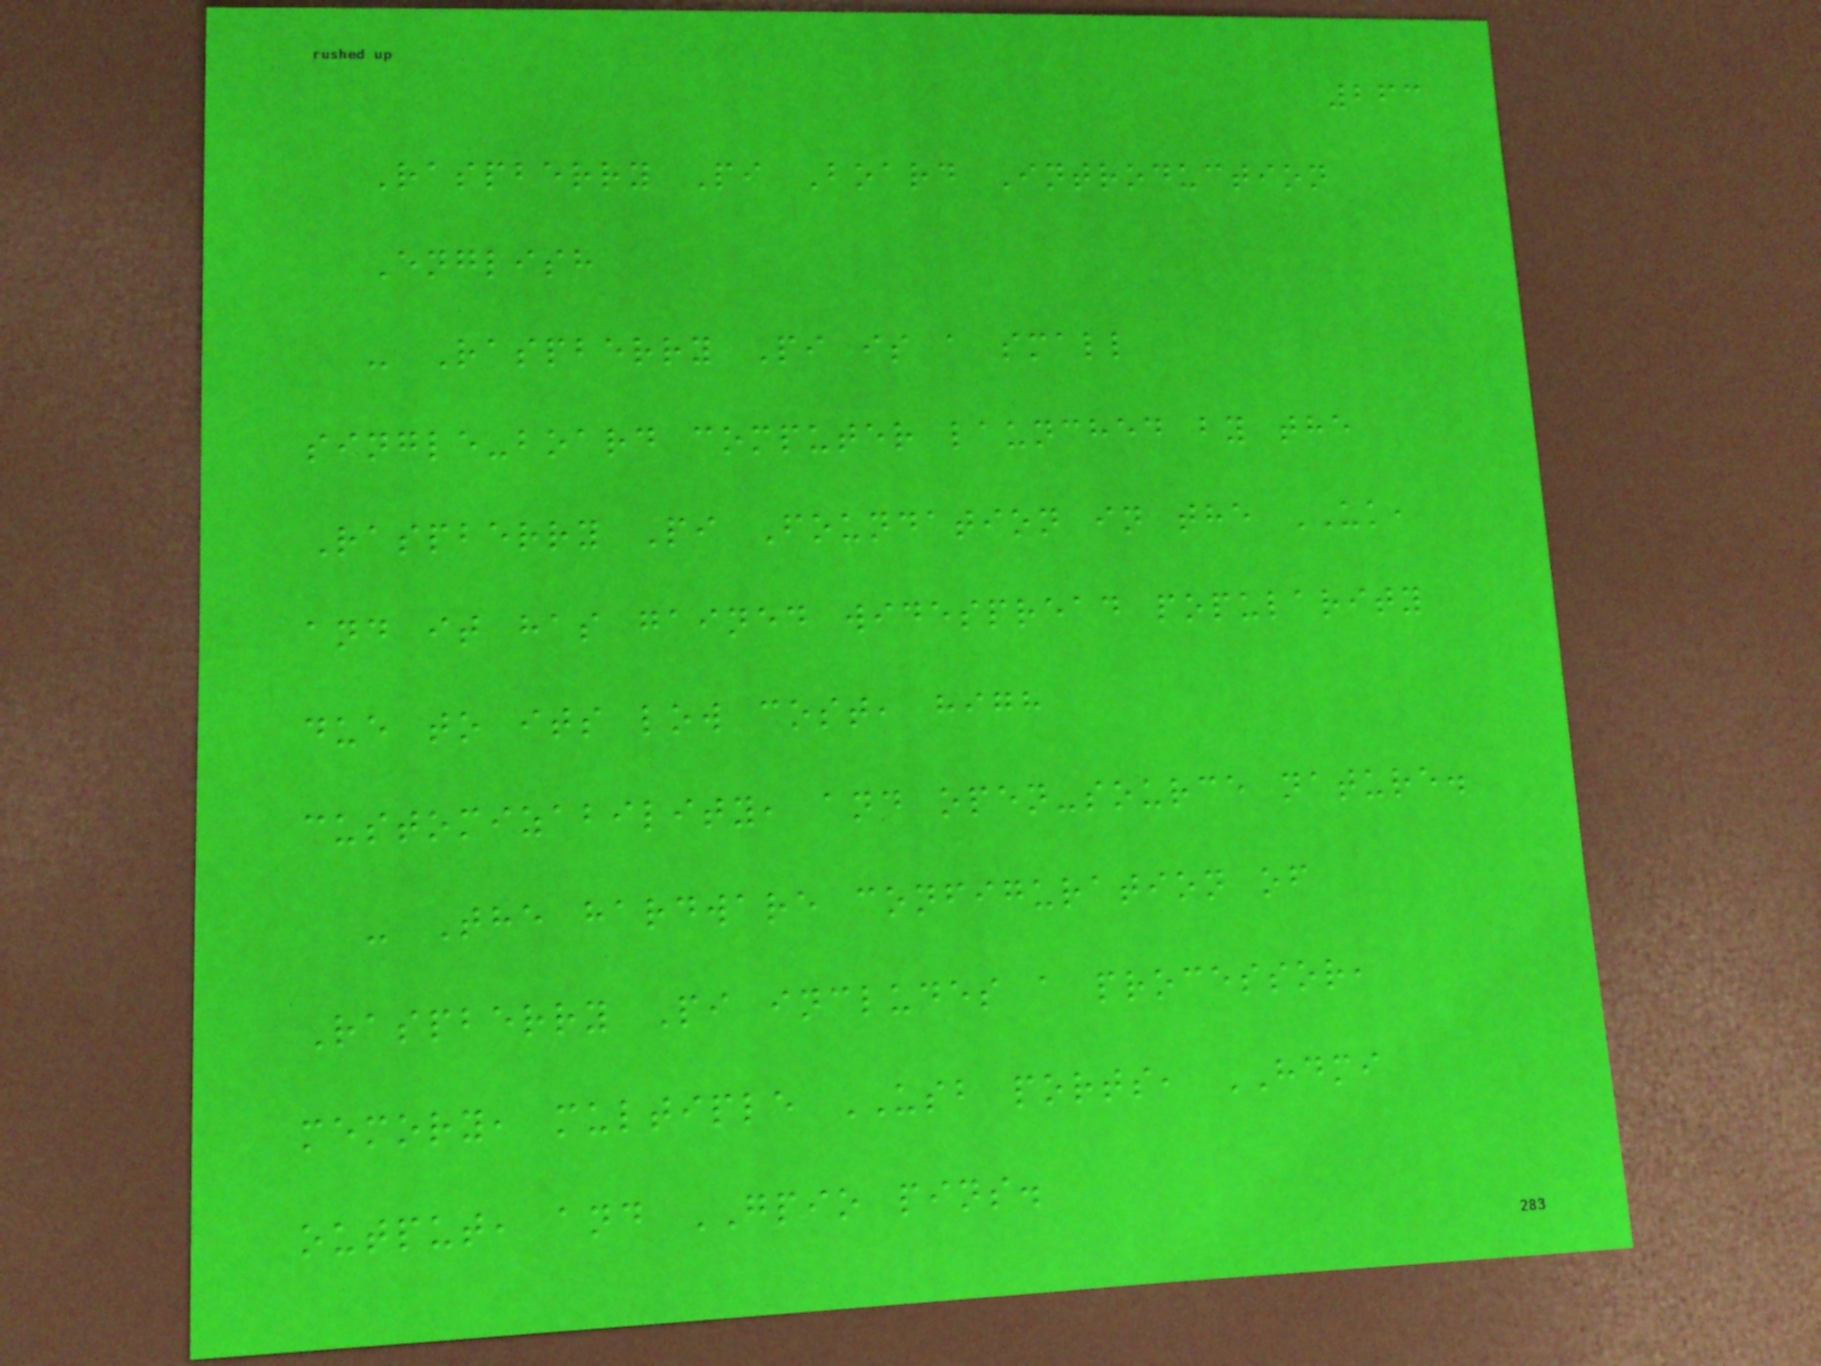263
Raspberry Pi Board Introduction
English
- Raspberry Pi is a small
single-board computer launched by the
Raspberry Pi Foundation in the UK,
and it has gained widespread popularity
due to its low cost, high
customizability, and open-source nature.
- The hardware configuration of
Raspberry Pi includes a processor,
memory, multiple USB ports, HDMI
output, and GPIO pins.
